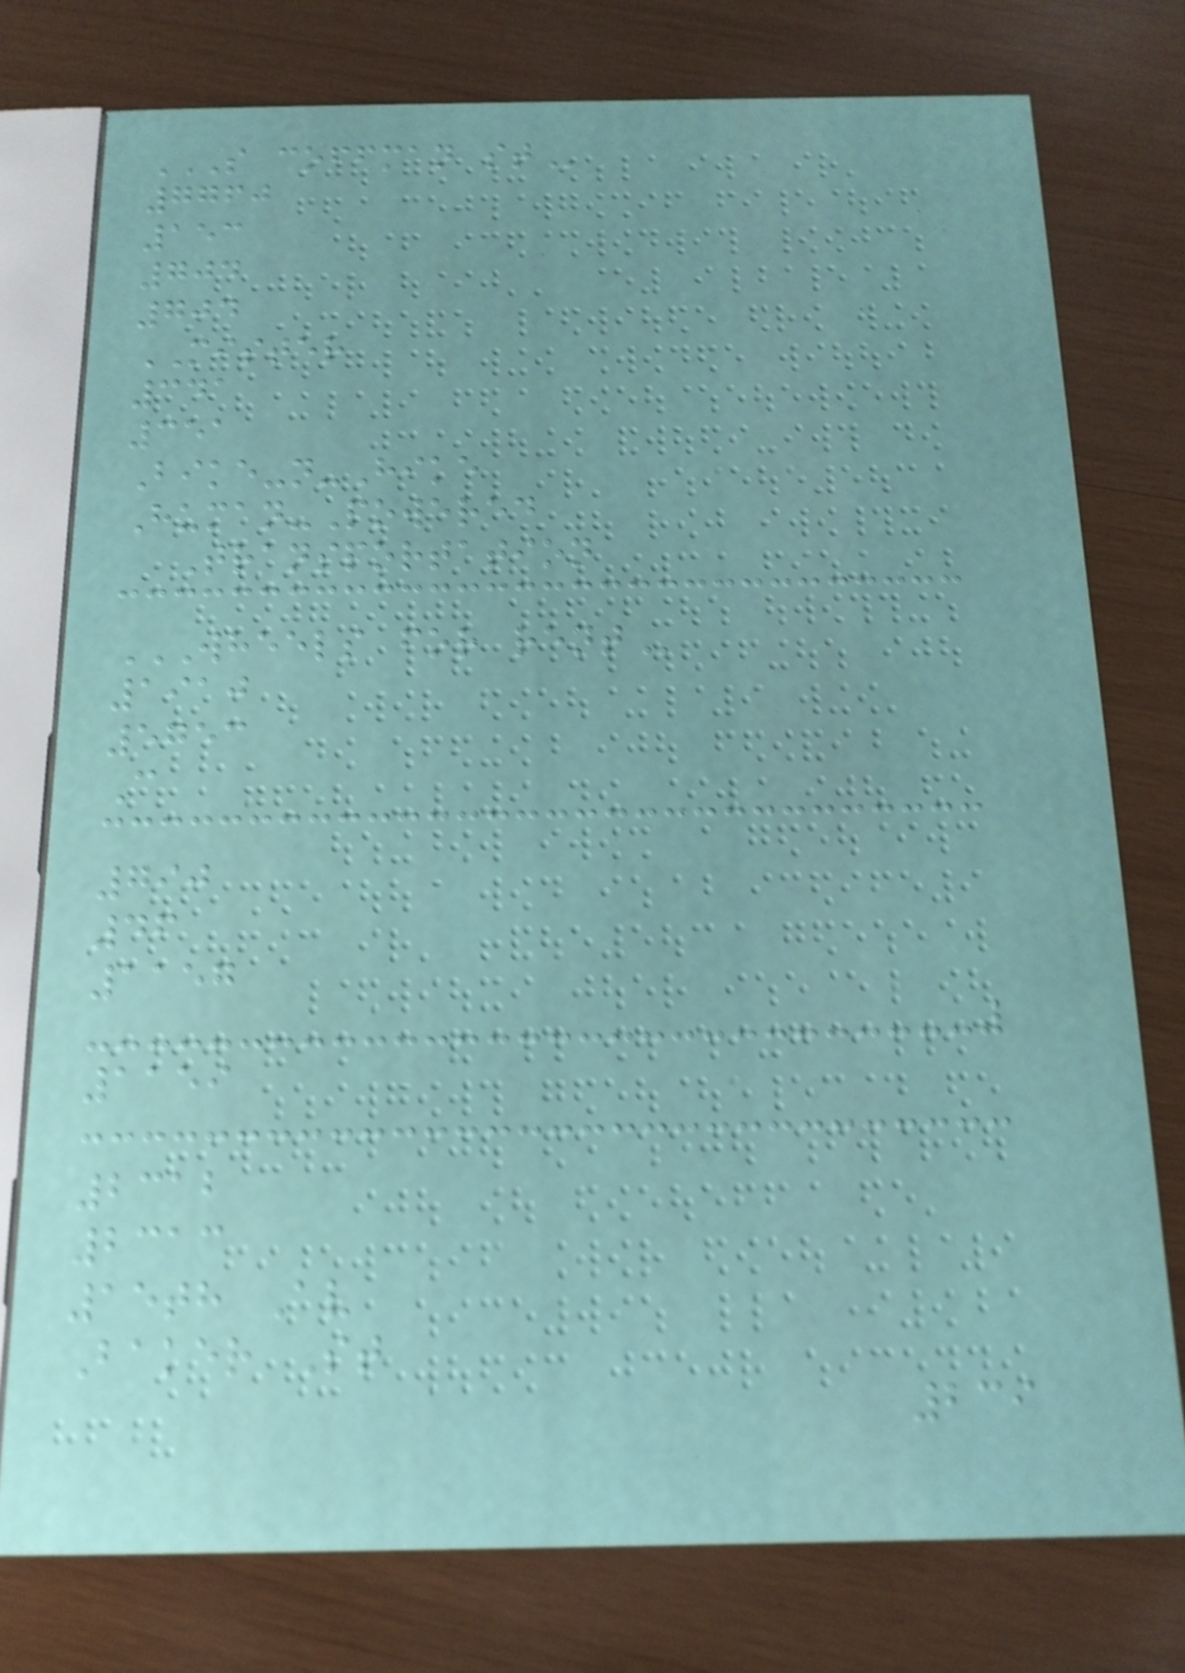S COFFMAN ST
7760
153
704
704
MISTER
341
351
Bike-n-Hike
Human-Powered
Transportation
WHEELS FOR RENT
1910
5753
C
790
46
1157
1159
2312
2313
15th Av
Baker St
239
